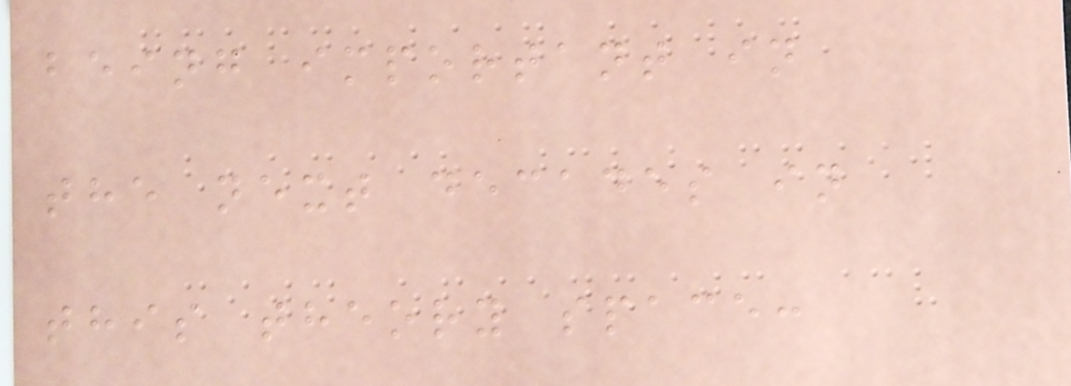being important in
the next decades in
this theory space:
